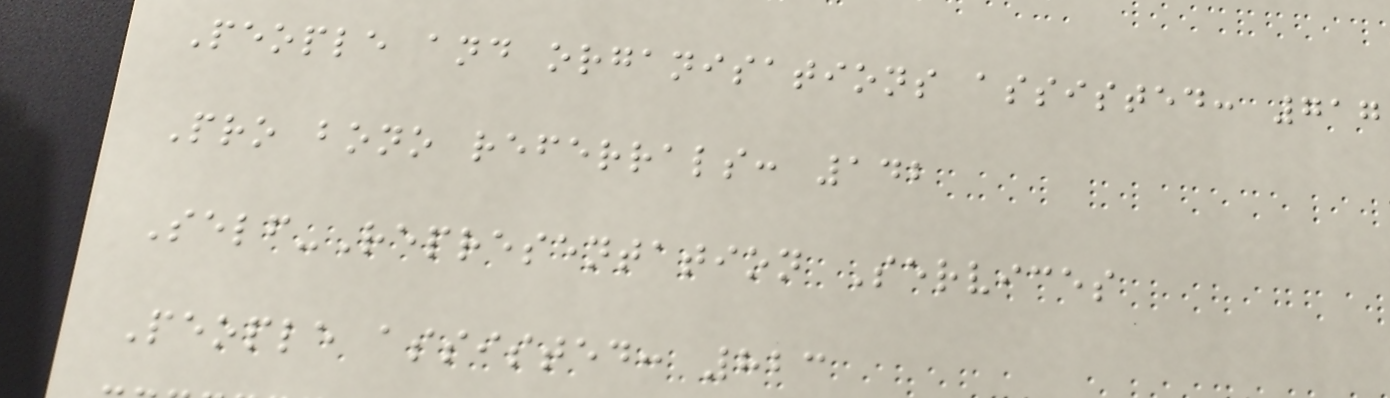People and organisations assisted: 717
Pro bono referrals: 142
Self-Representation Services
People assisted: 823
